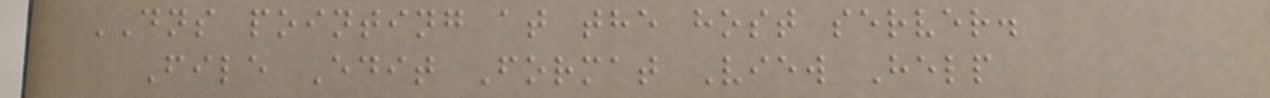DNS pointing at the host server.
File Edit Format View Help
